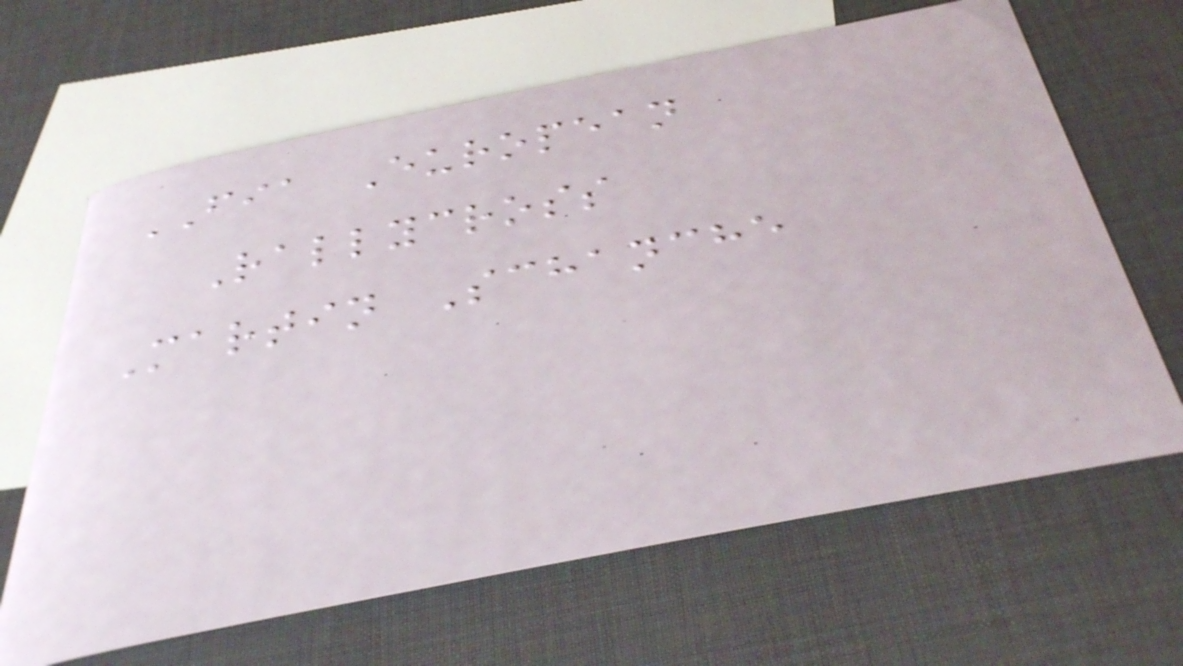FIA European
Rallycross
Martin Schanche
